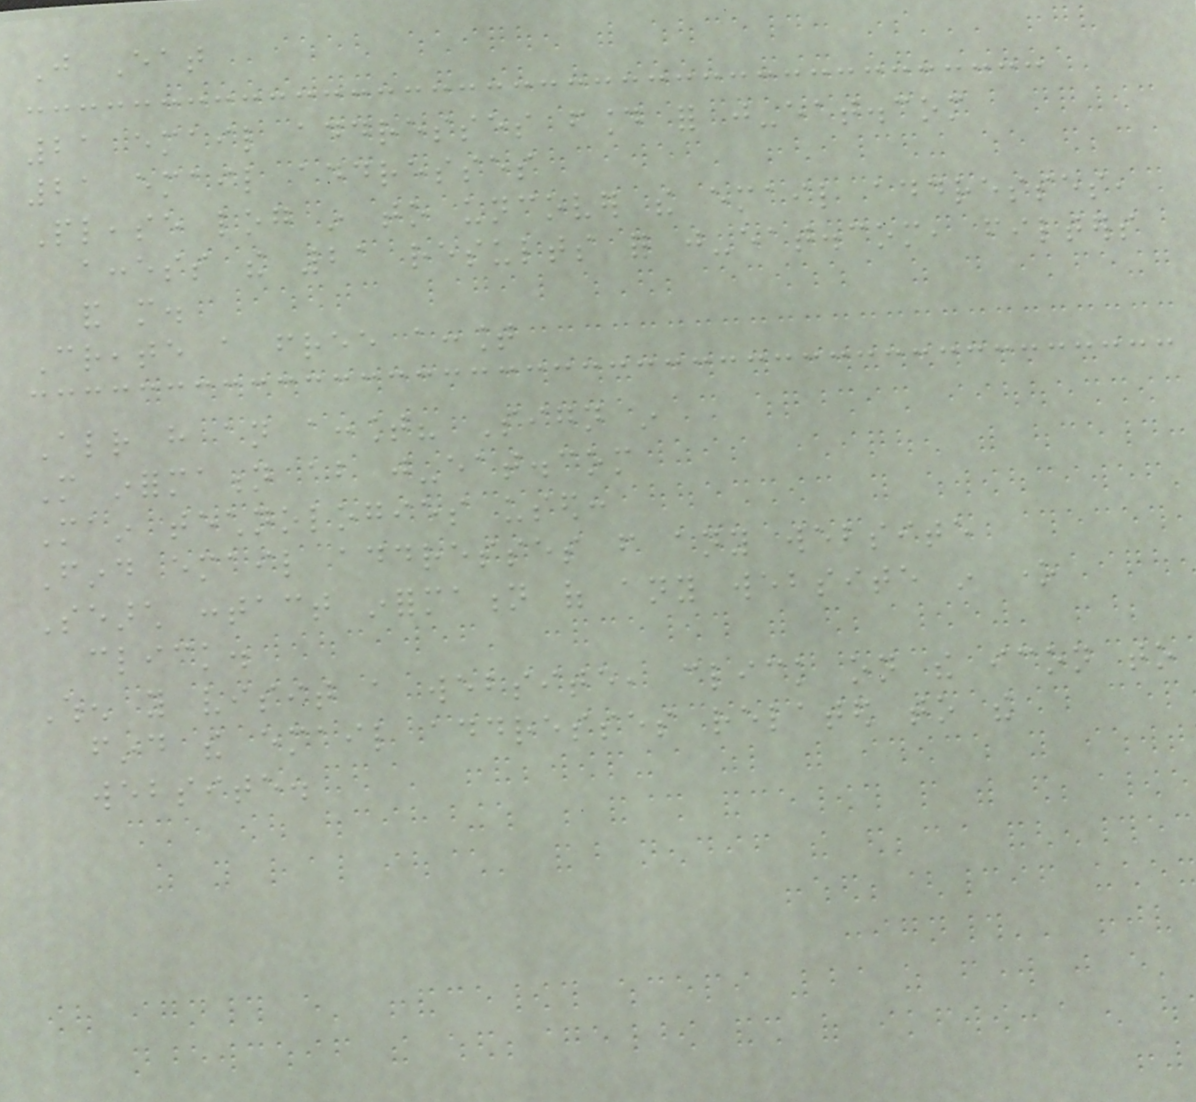Just Eat
21 email addresses found for just-eat.com
21 email addresses
Please log in to uncover the email addresses,
access the 21 results for just-eat.com, filters
and more.
Create a free account
Already have an account? Sign in
More information about just-eat.com
Main technologies used:
Find email addresses from any website
Search contact information of any website in one
click.
When you visit a website, click on the icon to
find the email addresses related to the
website.
